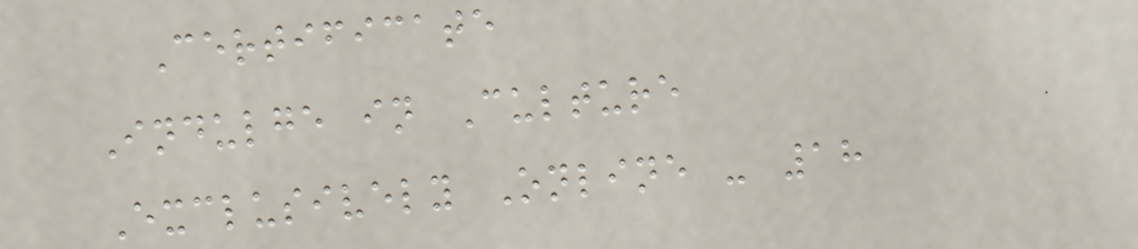Certificate
Indulge in Culture
Exclusively Online - 18
